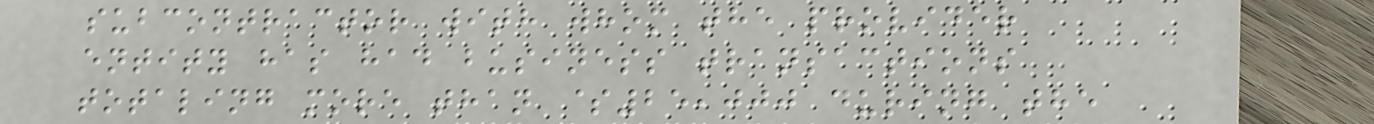subcontractor with whom the provider
entity has had business transactions
totaling more than $25,000 during the
